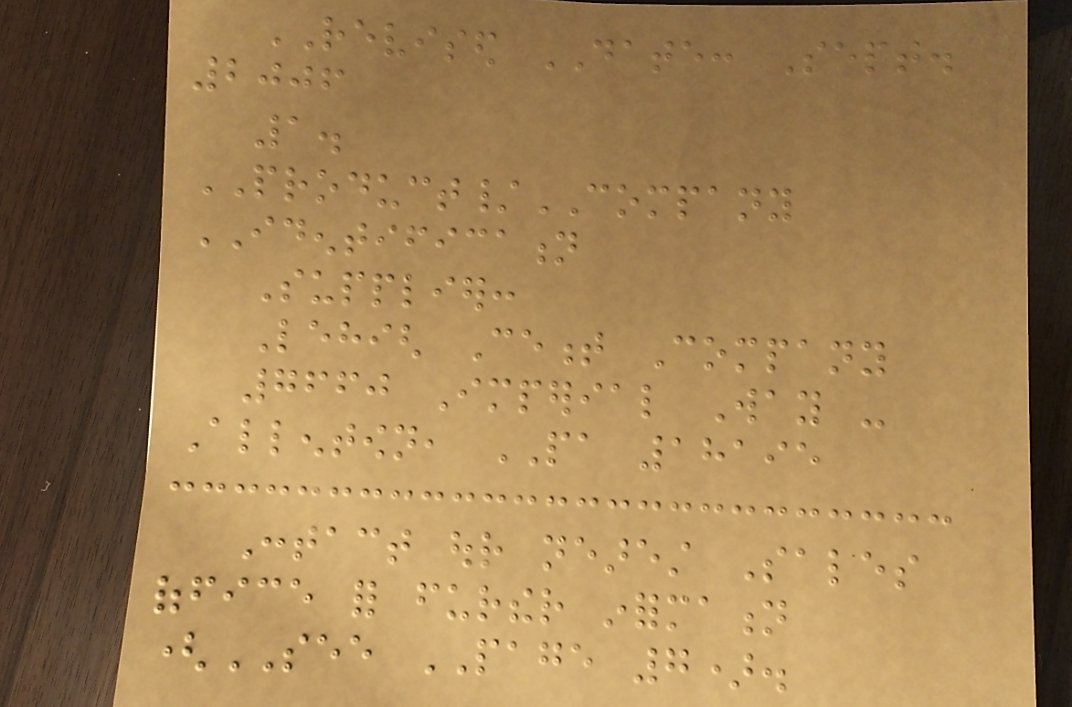REVISED DATE: Sept.
2006
1.
PRODUCT/COMPANY
IDENTIFICATION
Supplier:
Lehigh Cement Company
7660 Imperial Way -
Allentown, PA 18195
Contact our nearest Sales
office for further information
(SEE PAGE 7).
